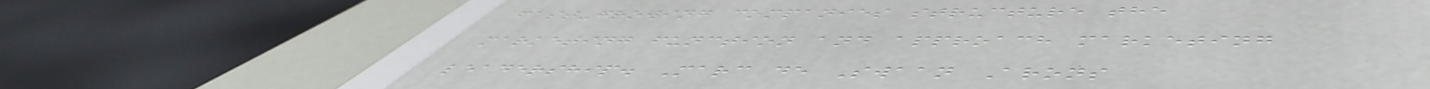fast-growing companies structure the
marketing function and approach marketing
leadership. Marc de Swaan Arons
